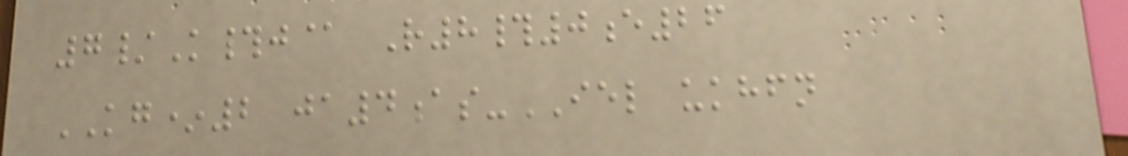7/K#j@ R8#0e26
KG*2 ja4as-IEL ukhfn
